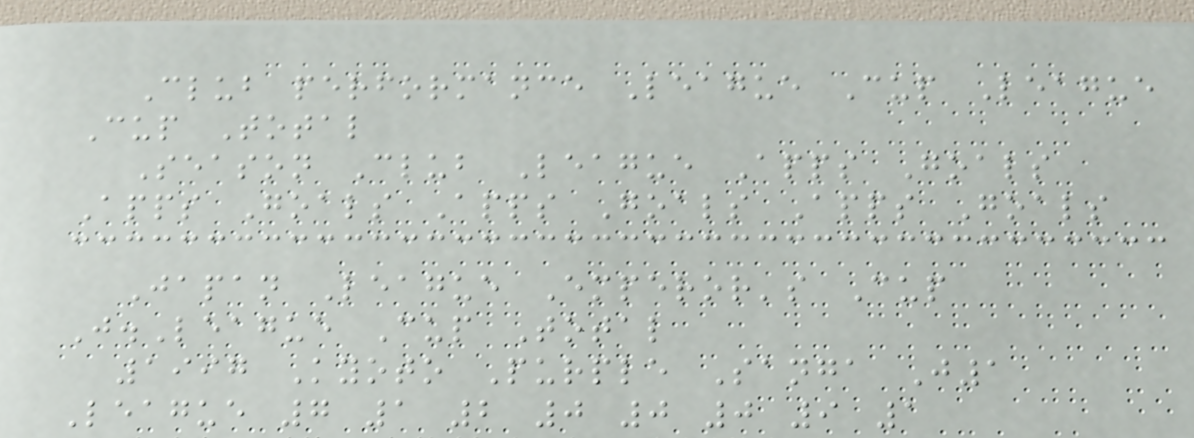Club performance League Cup League
Cup Total
Season Club League Apps Goals
Apps Goals Apps Goals Apps Goals
Japan League Emperor's Cup
J.League Cup Total
1997 Kyoto Purple Sanga J1
League 7 1 2 0 0 0 9 1
